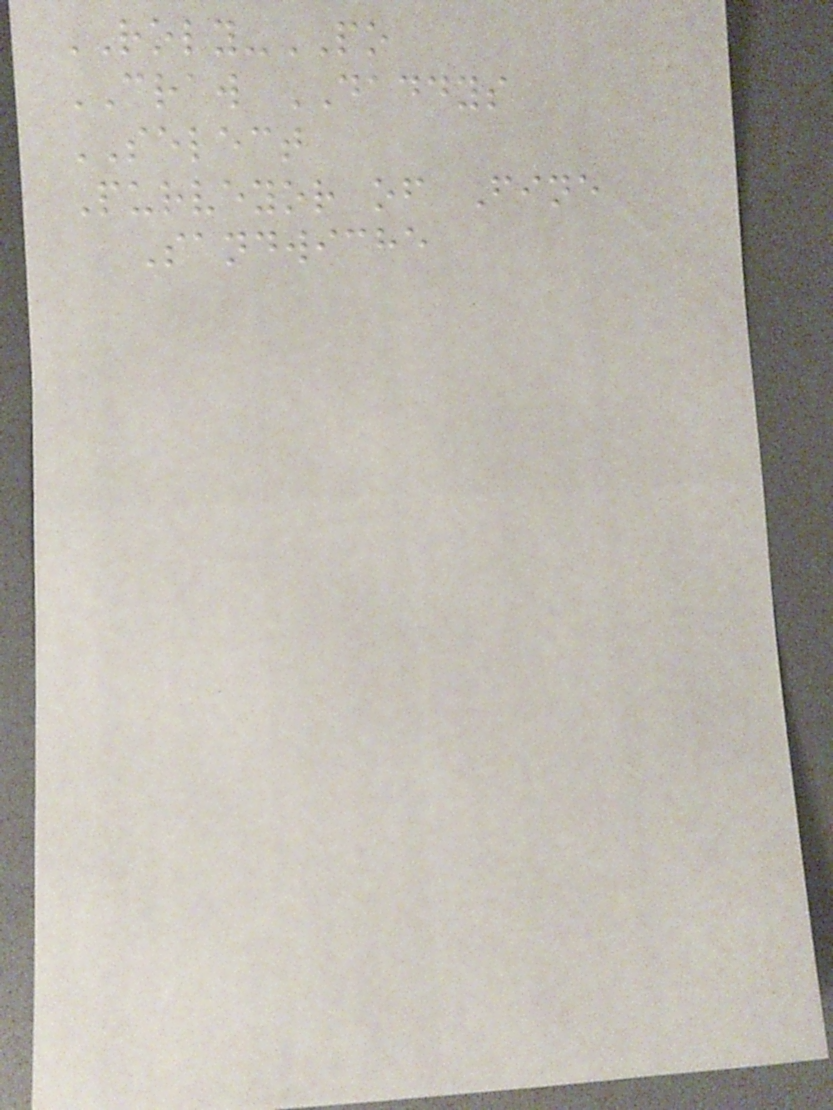ROLY-PO
CRAW DADDYS
SELECT
Purveyor of Fine
Sandwiche
